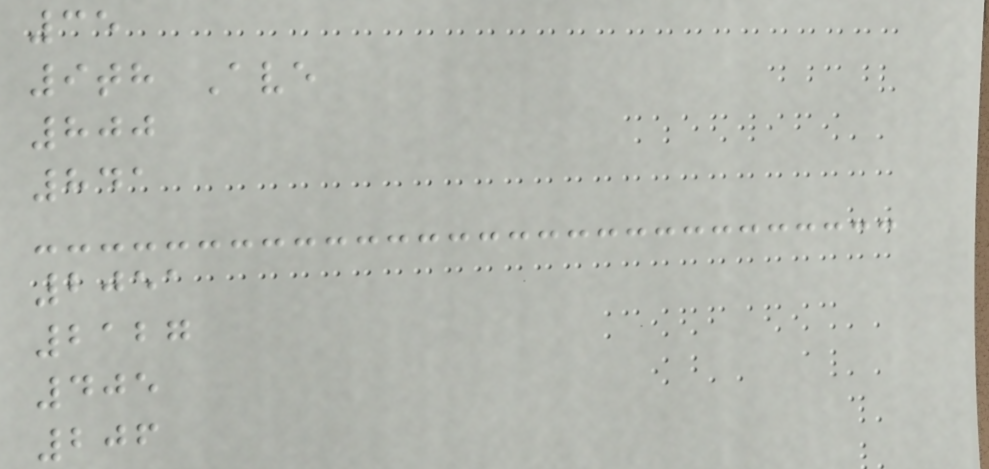35
9th Ave
800
841
2051
2127
405
206
